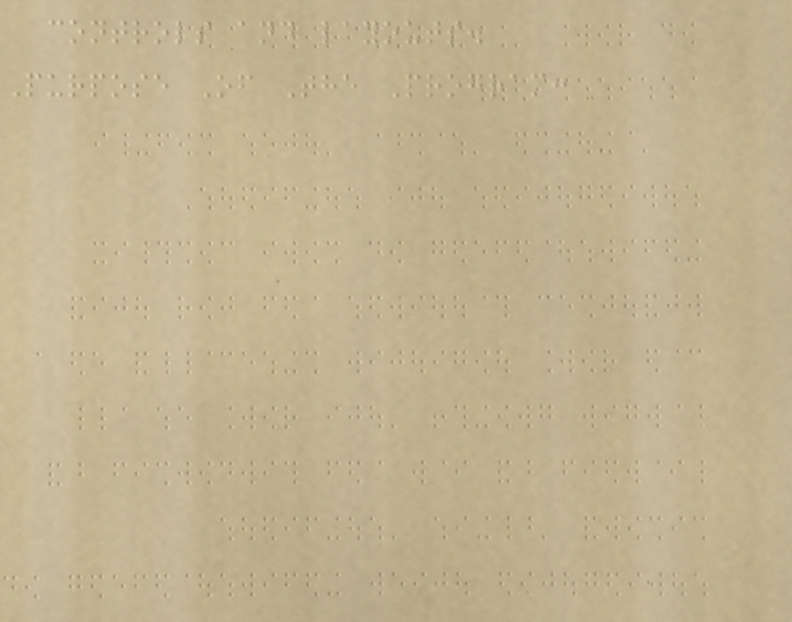controls and layouts.
Purpose Of The Program:
